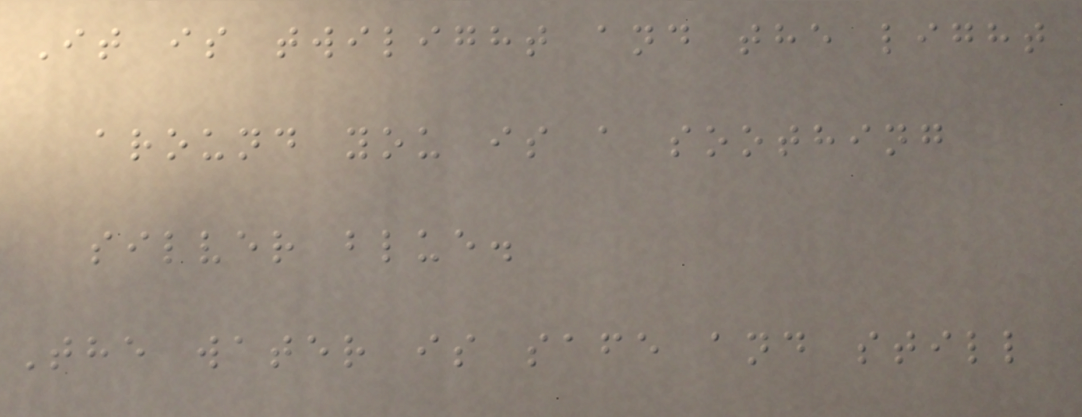It is twilight and the light
around you is a soothing
silver blue.
The water is safe and still
